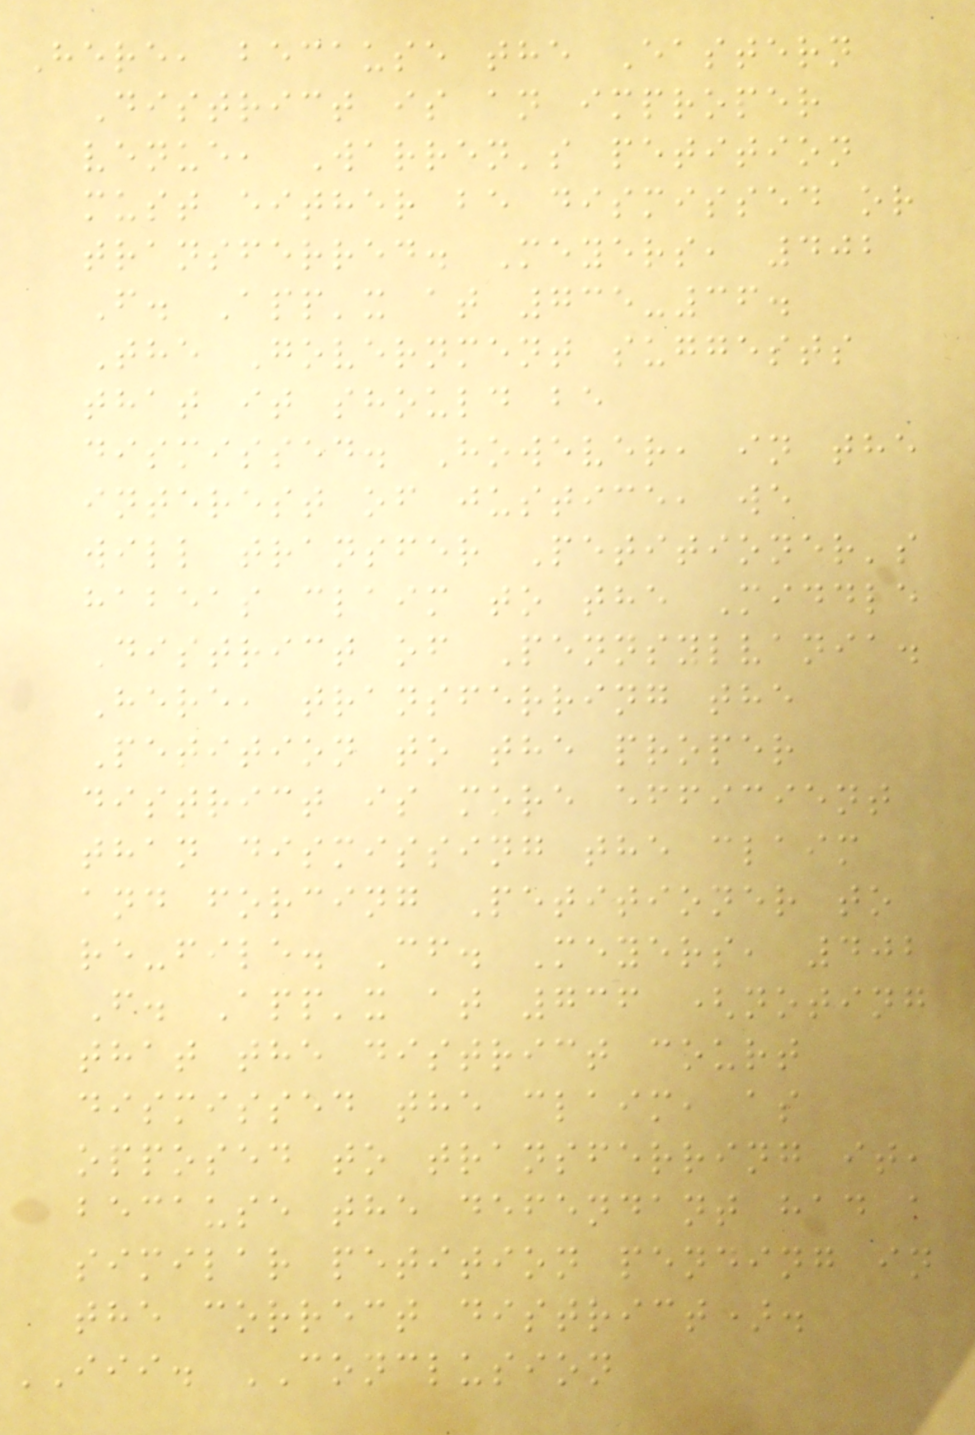Here, because the Eastern
District is an improper
venue, Warren's petition
must either be dismissed or
transferred. Meyers, 402
F. App'x at 735-36.
The Government suggests
that it should be
dismissed. However, in the
interest of justice, we
will transfer Petitioner's
habeas claim to the Middle
District of Pennsylvania.
Here, transferring the
Petition to the proper
district is more efficient
than dismissing the claim
and forcing Petitioner to
re-file. Cf. Meyers, 402
F. App'x at 736 (noting
that the district court
dismissed the claim, as
opposed to transferring it,
because the defendant had a
similar petition pending in
the correct district).
III. CONCLUSION
